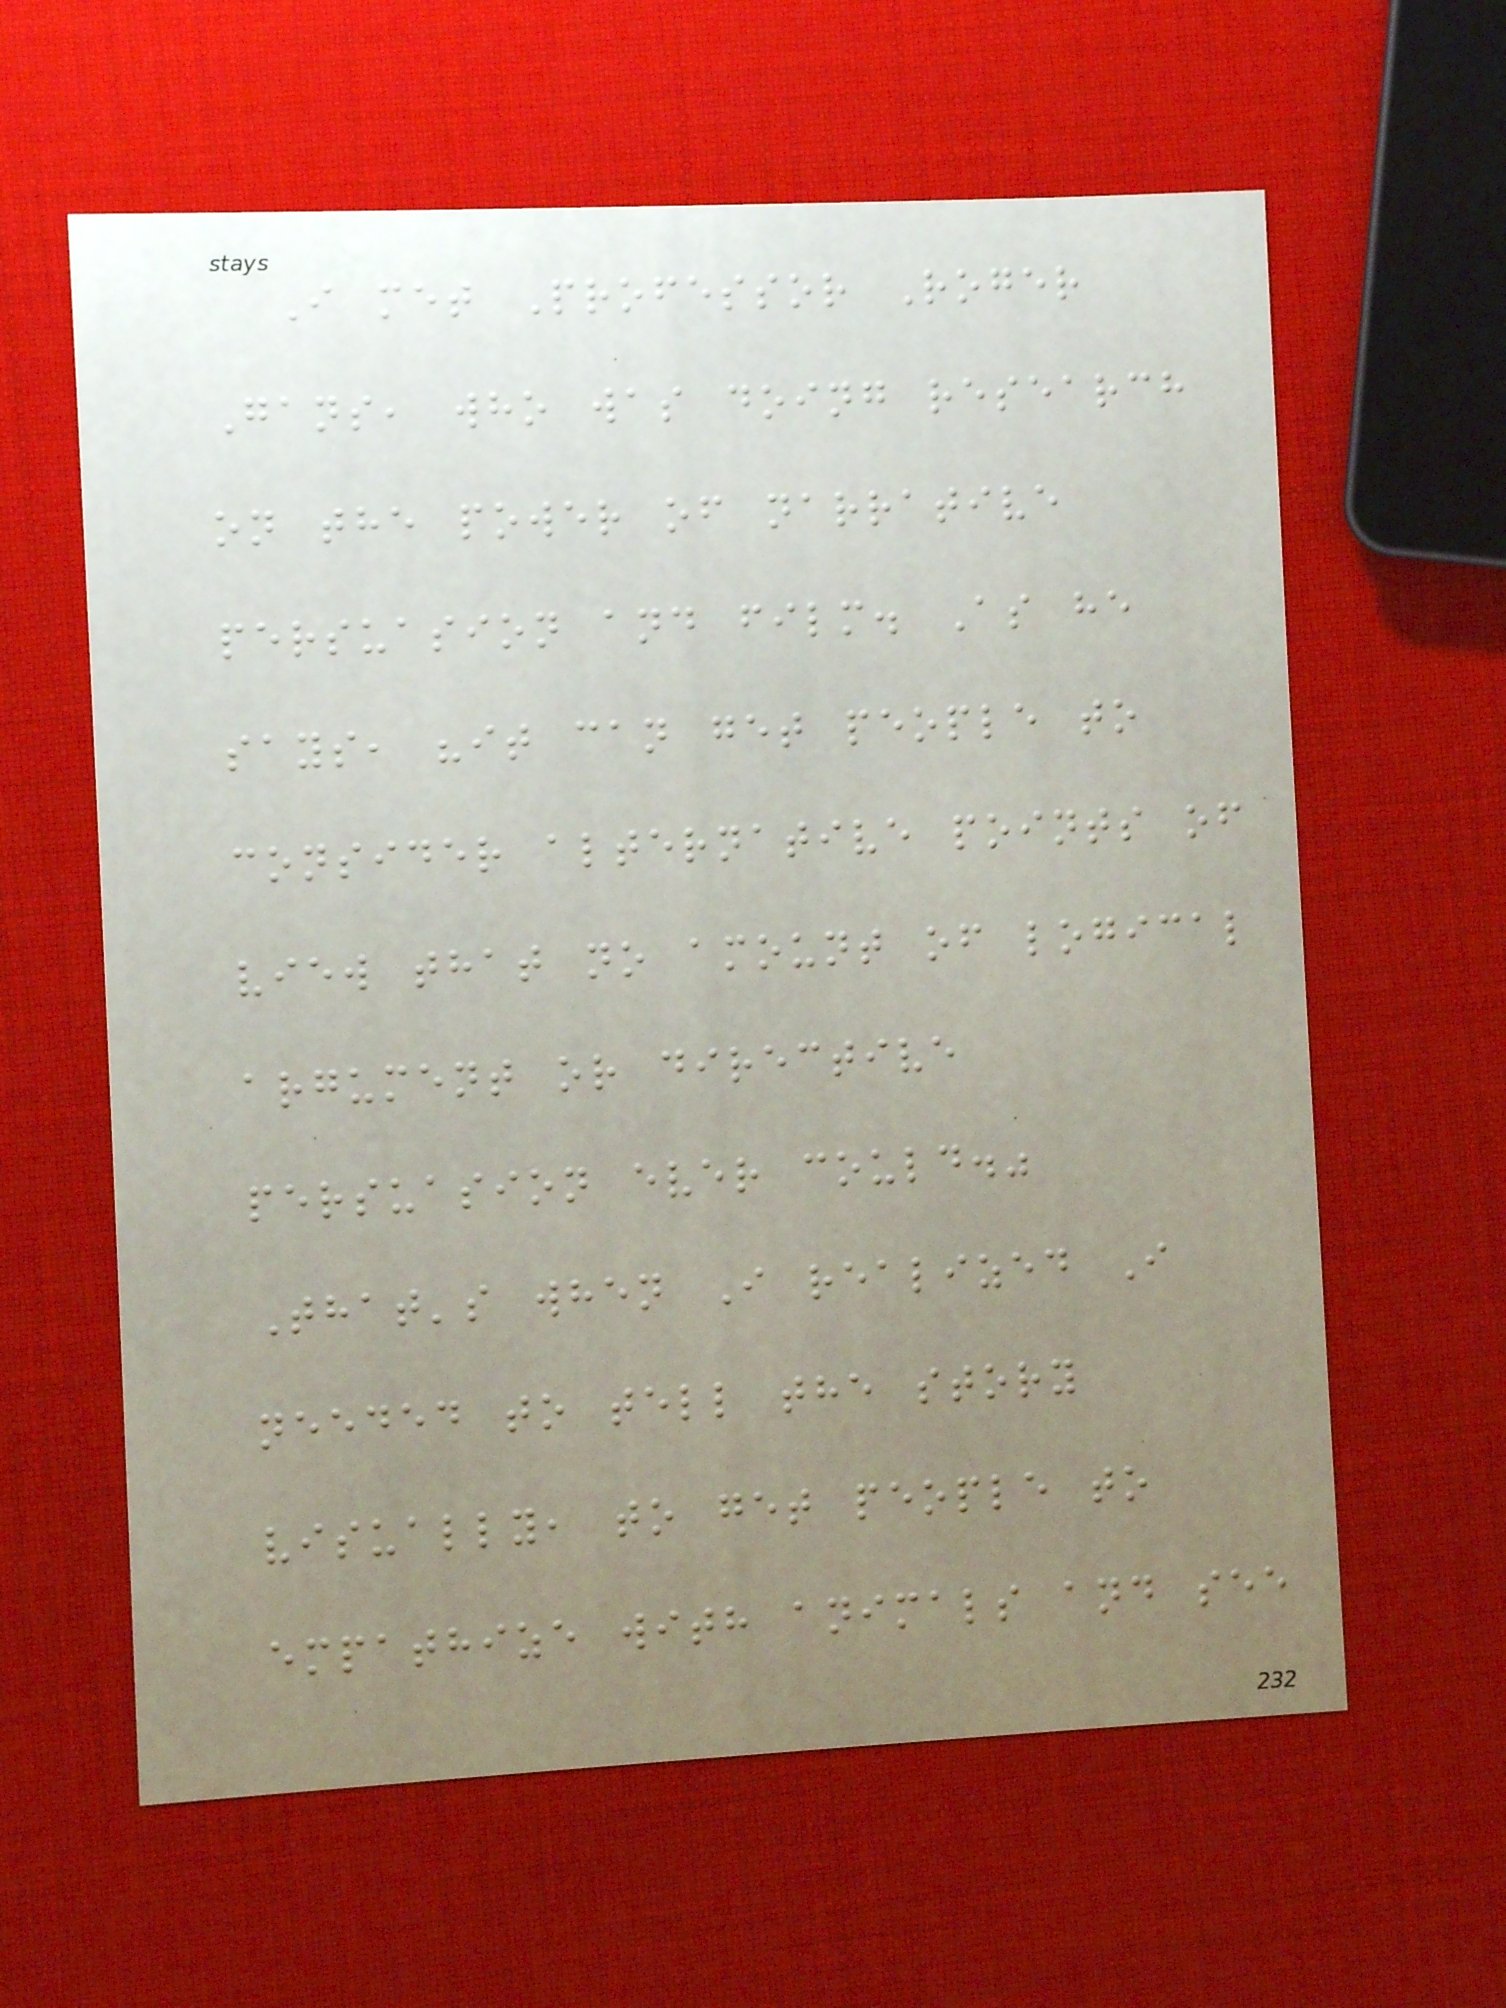I met Professor Roger
Gans, who was doing research
on the power of narrative
persuasion and film. As he
says, "it can get people to
consider alternative points of
view that no amount of logical
argument or directive
persuasion ever could."
That's when I realized I
needed to tell the story
visually, to get people to
empathize with animals and see
